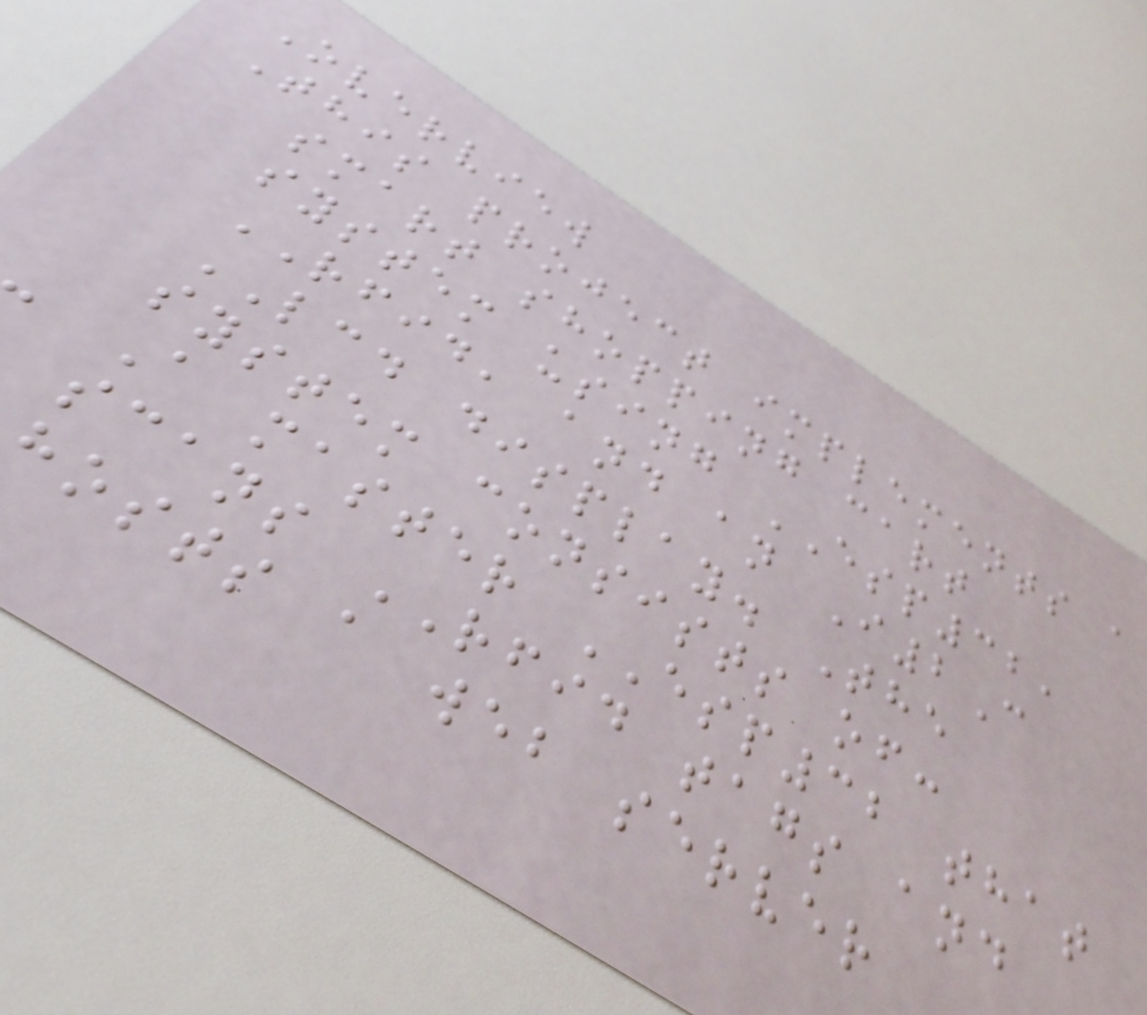Overview
This project implements a
smart shopping cart
system using ESP32,
RFID, and an I2C
LCD display. The
system consists of:
- A master ESP32 that
scans RFID tags and
hosts a web server
